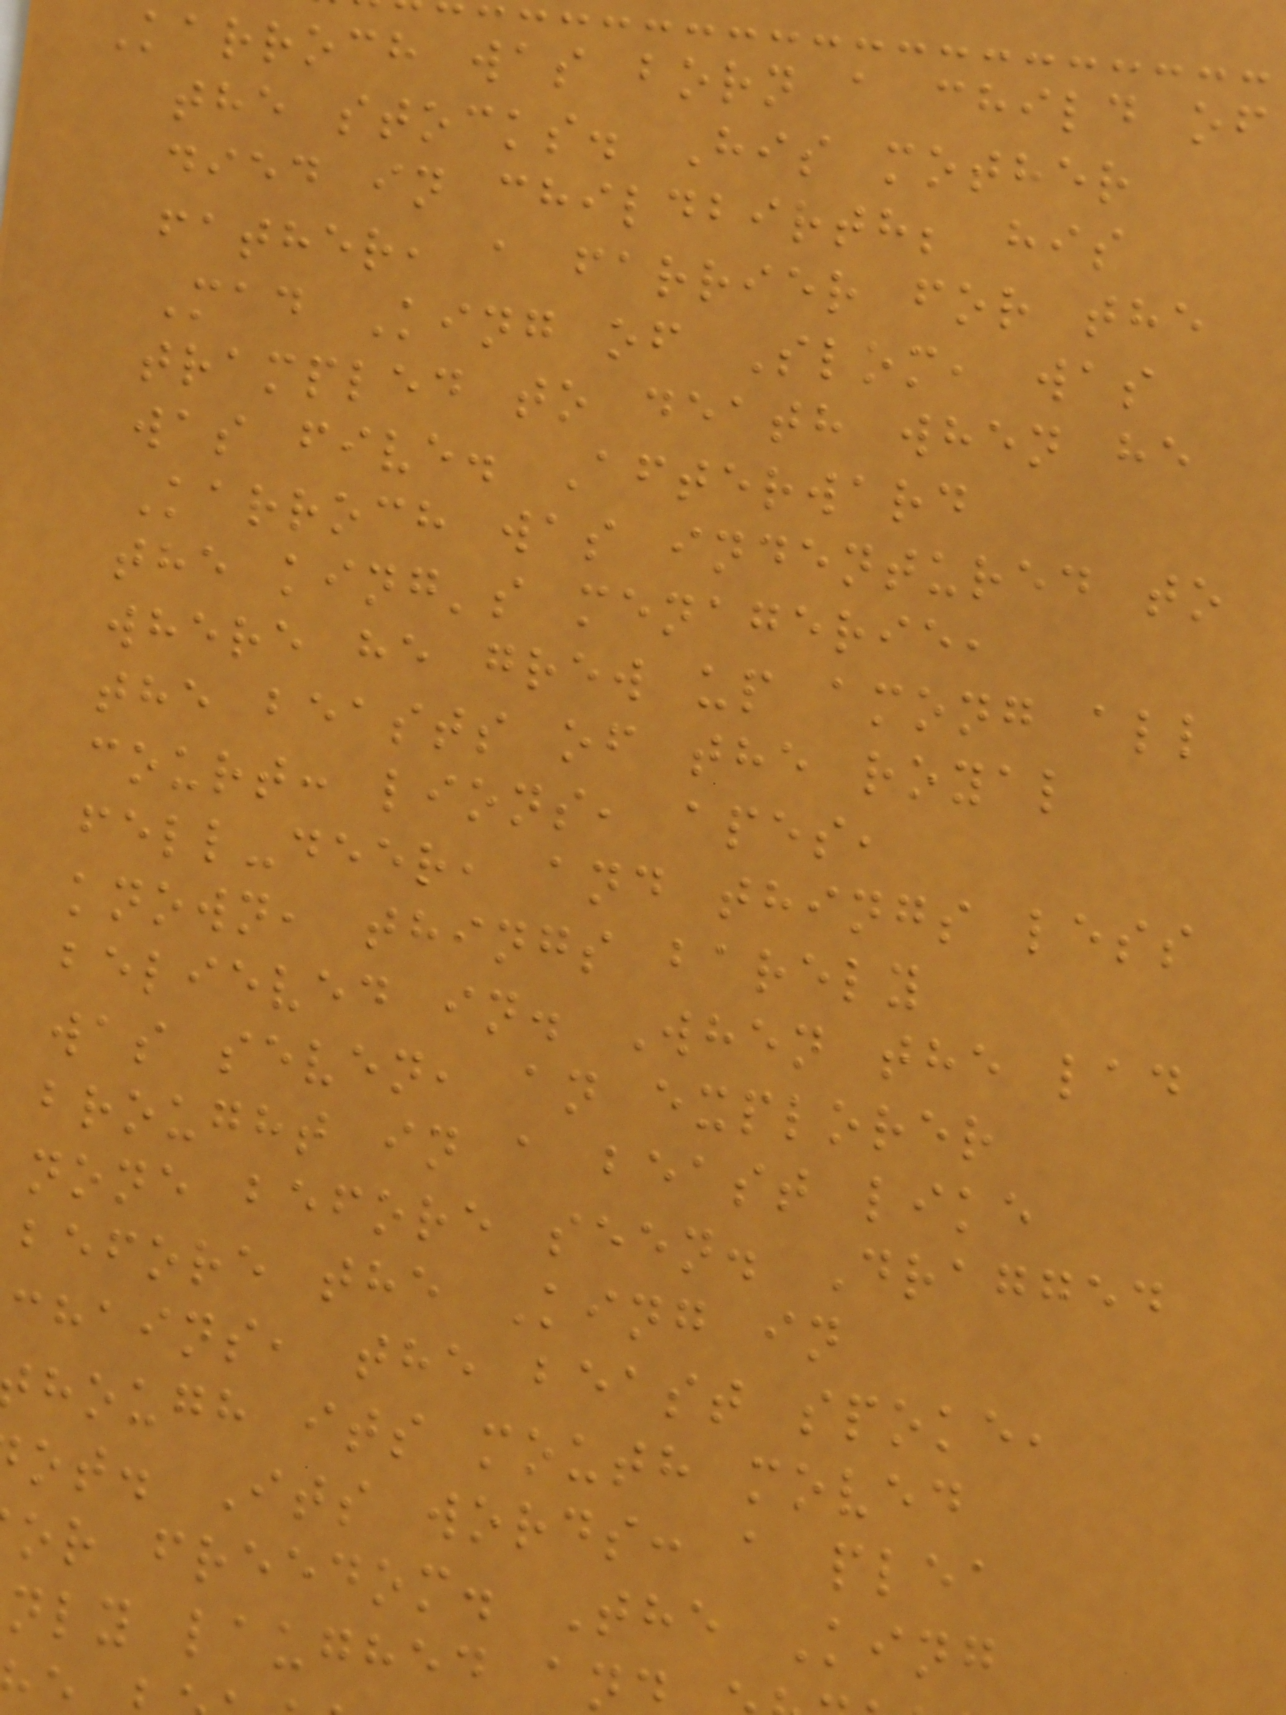Karroch was born a child of
the stocks. His mother
died in childbirth; his
father, a farrier for the
Mad King of Slom, was
trampled to death when he
was five. Afterward
Karroch was indentured to
the king's menagerie,
where he grew up among all
the beasts of the royal
court: lions, apes,
fell-deer, and things less
known, things barely
believed in. When the lad
was seven, an explorer
brought in a beast like
none before seen. Dragged
before the King in
chains, the beast spoke,
hough its mouth moved
ot. Its words: a plea
or freedom. The King
nly laughed an
